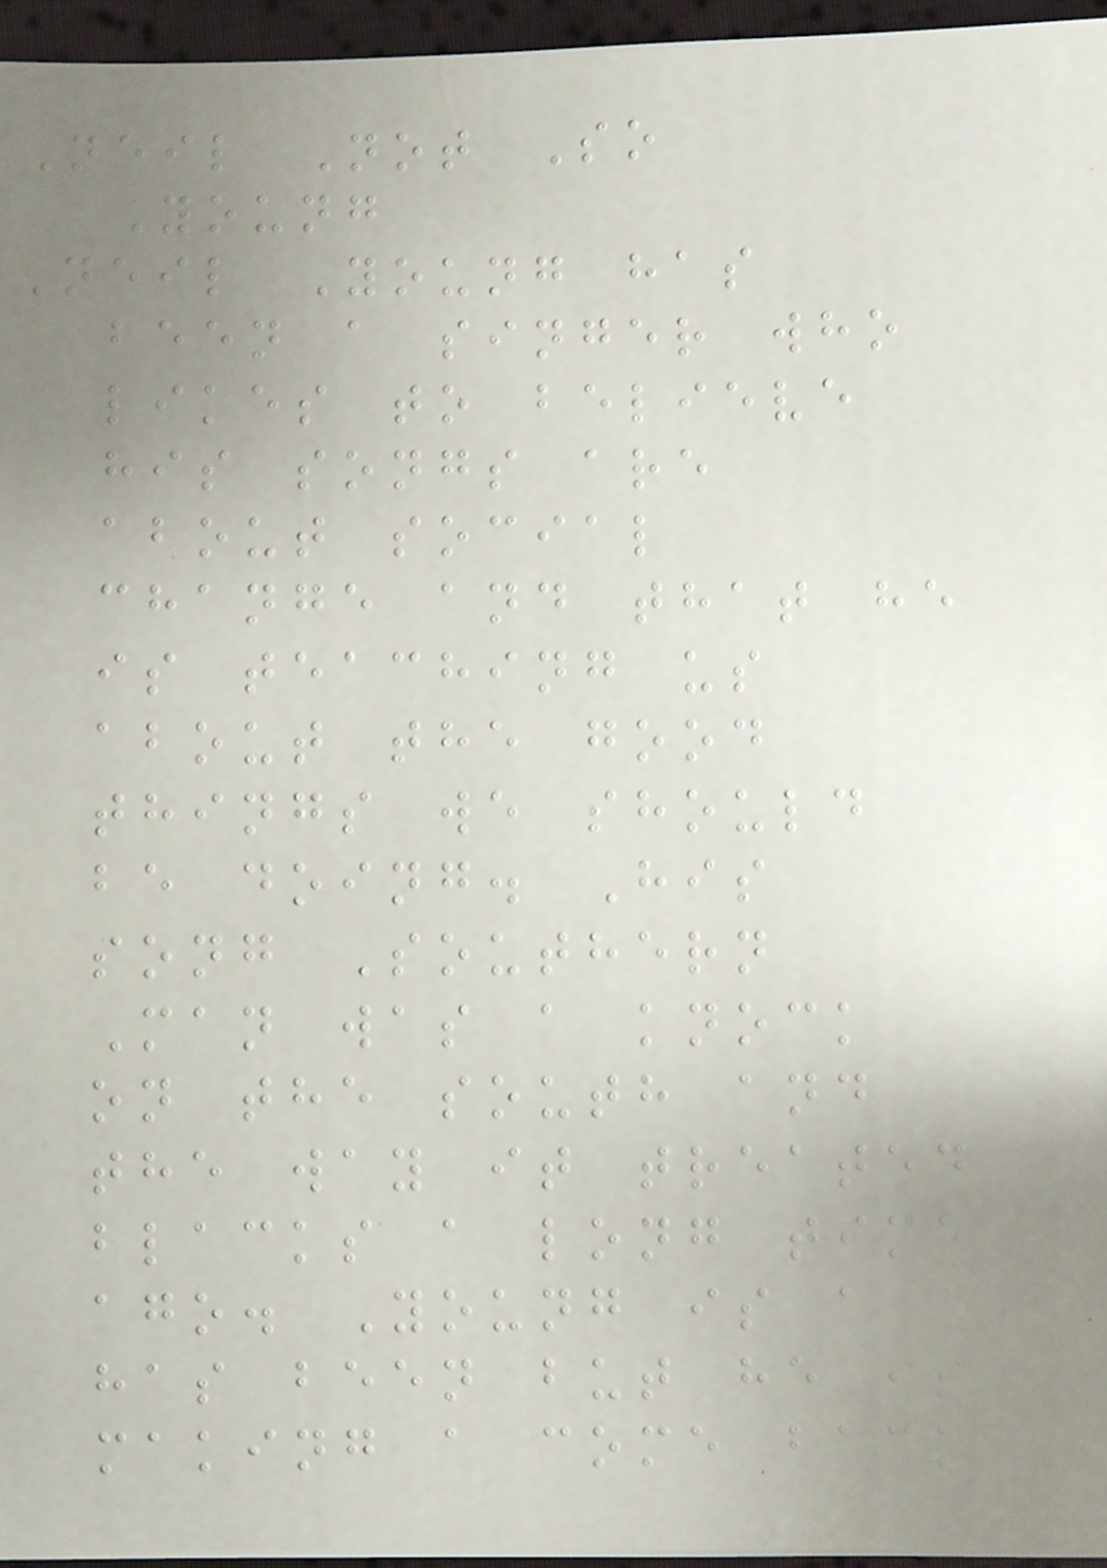Neil Not So
Young
Neil Young has
been a singer who
likes to believe
his songs are
about social
change and that he
is teaching us
about the good
things we should
be doing. His
song Southern
Man was a knock
on the south and
the way it treated
blacks a long time
ago. Young is a
has been but he is
making a come back
